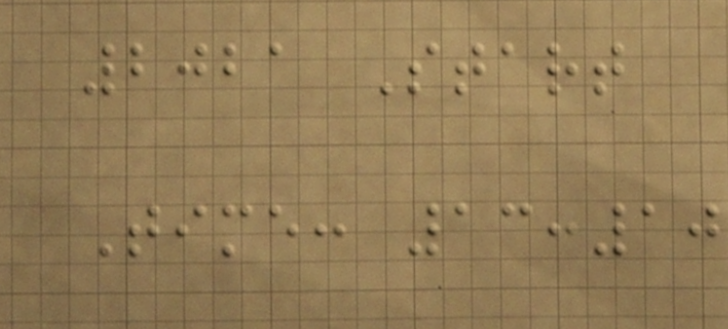2021 Start
Time: 13:10
